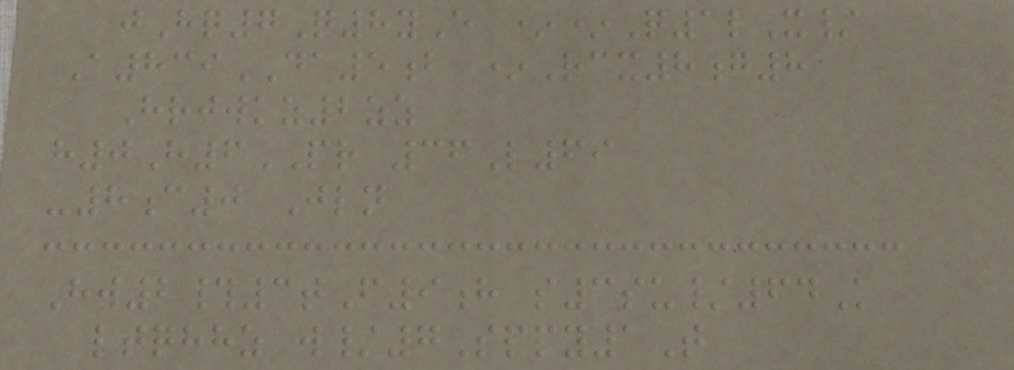jHq7Q8yE **Q1lX/
A839DA5b *Rcx8g8
Hrjwkz2zz
h0H6PR 36L69
-8c0 Jln
Hw2#3tF9h s3su/64K
ltqhhz w/7Sppy1T
